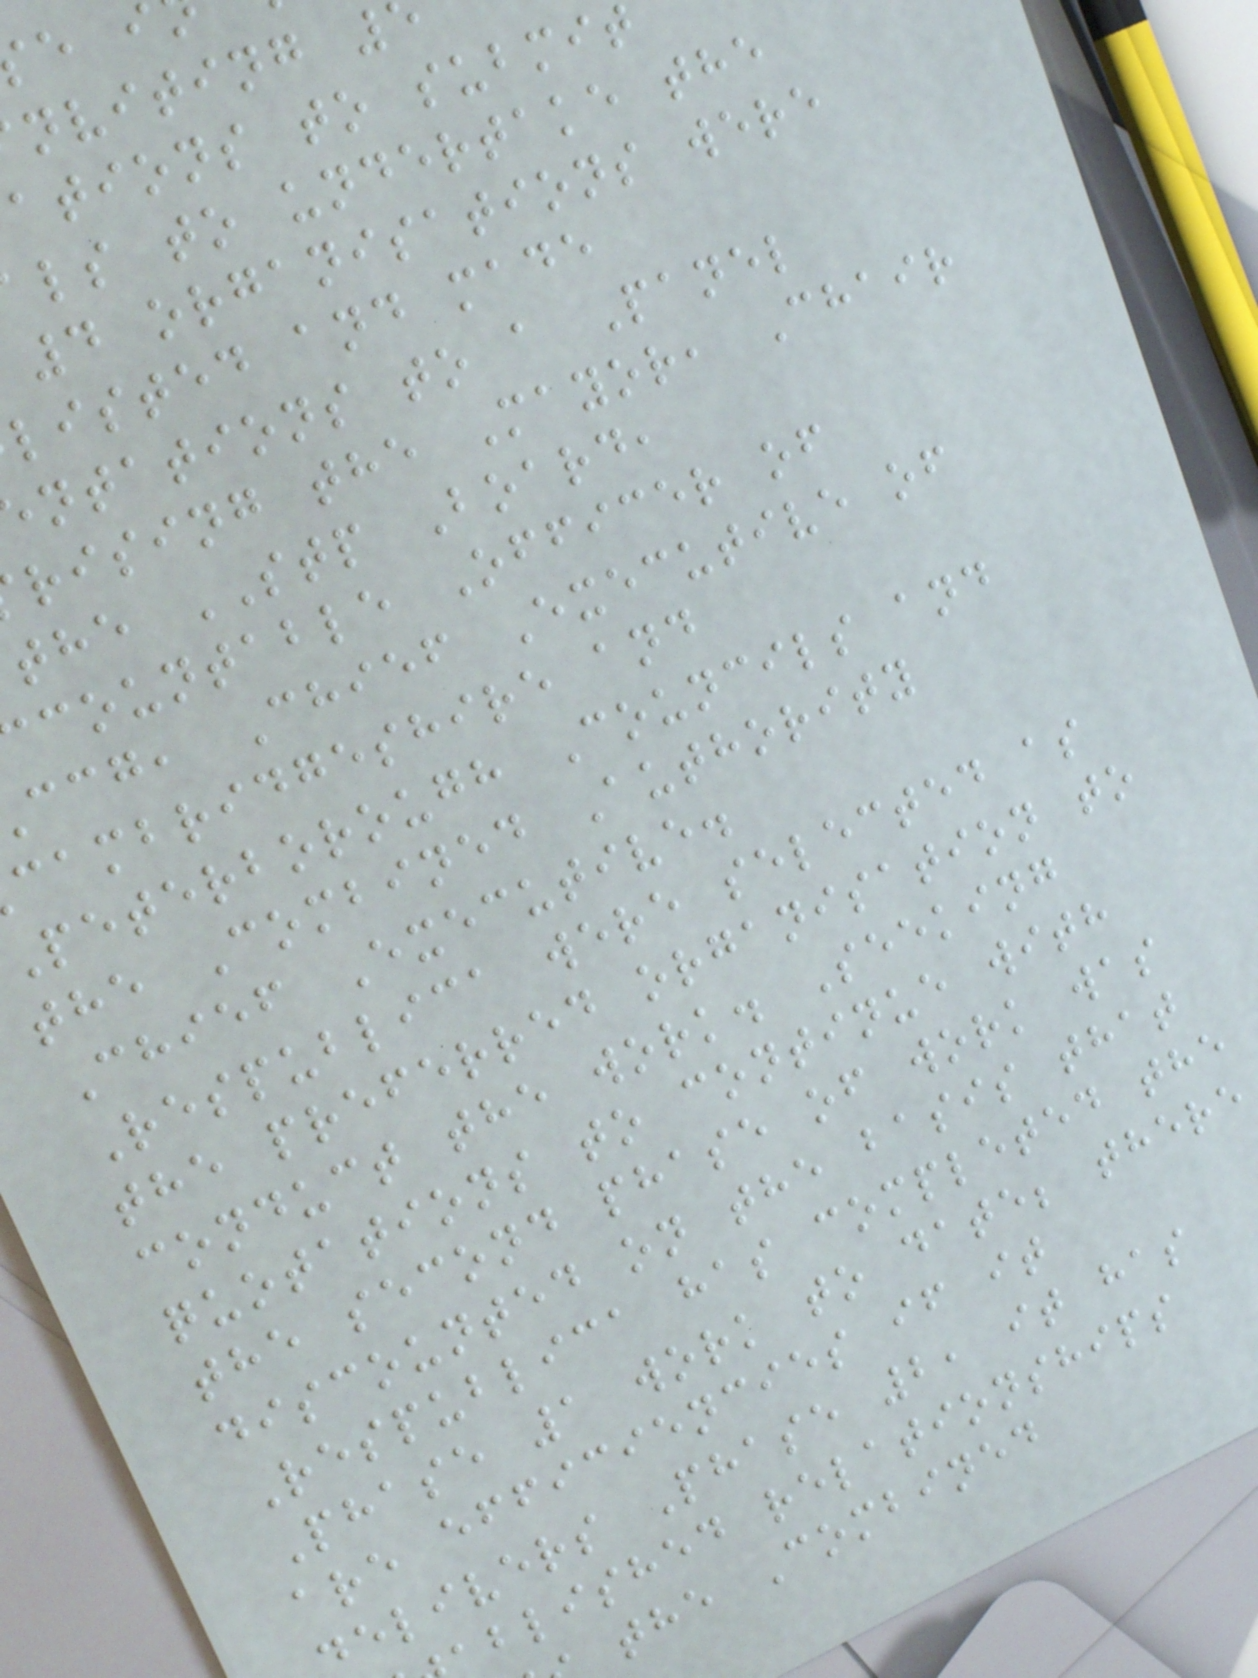nviting
ations to submit
ls to undertake the
4 organisations were
listed and made
ntations to a Panel
rising the Mayor, Chair
the STP Board,
countable Officer of
ccg, Chief Executive of
cambridgeshire and
peterborough Councils and
the Combined Authority
Chief Executive.
Respublica were selected as
the preferred organisation to
conduct the work. Seeking
quotations to continue with
the second phase of work was
discounted on the basis that
Respublica has completed the
Phase 1 work to date; there
are efficiencies if it
elivers Phase 2, it has
blished relationships
the Combined
